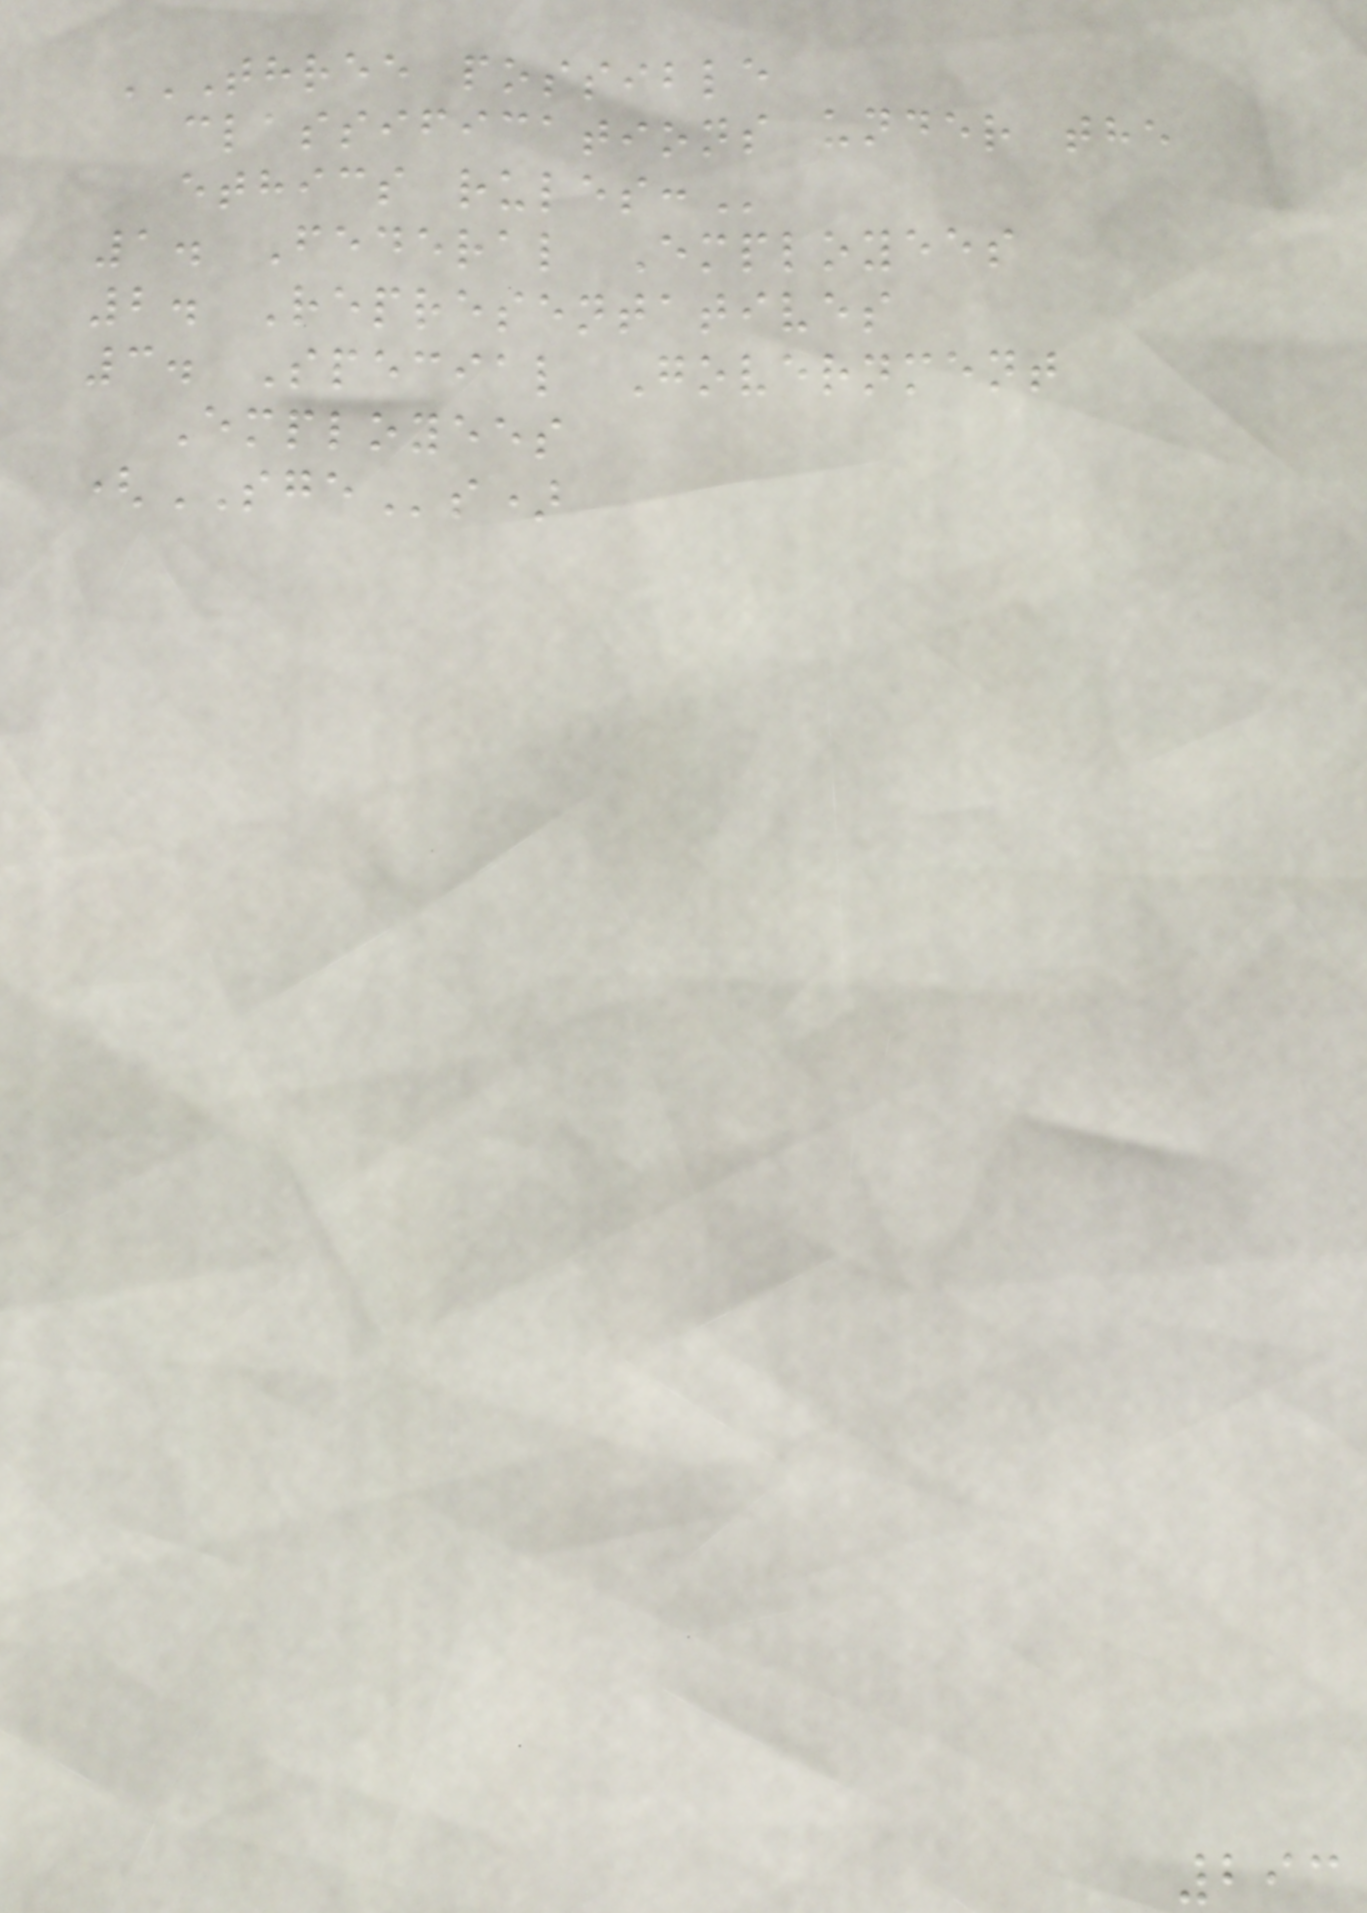THREE POSSIBLE
CLASSIFICATIONS UNDER THE
ETHICS RULES:
1. Federal Employees
2. Representatives
3. Special Government
Employees
(SGEs)
293
